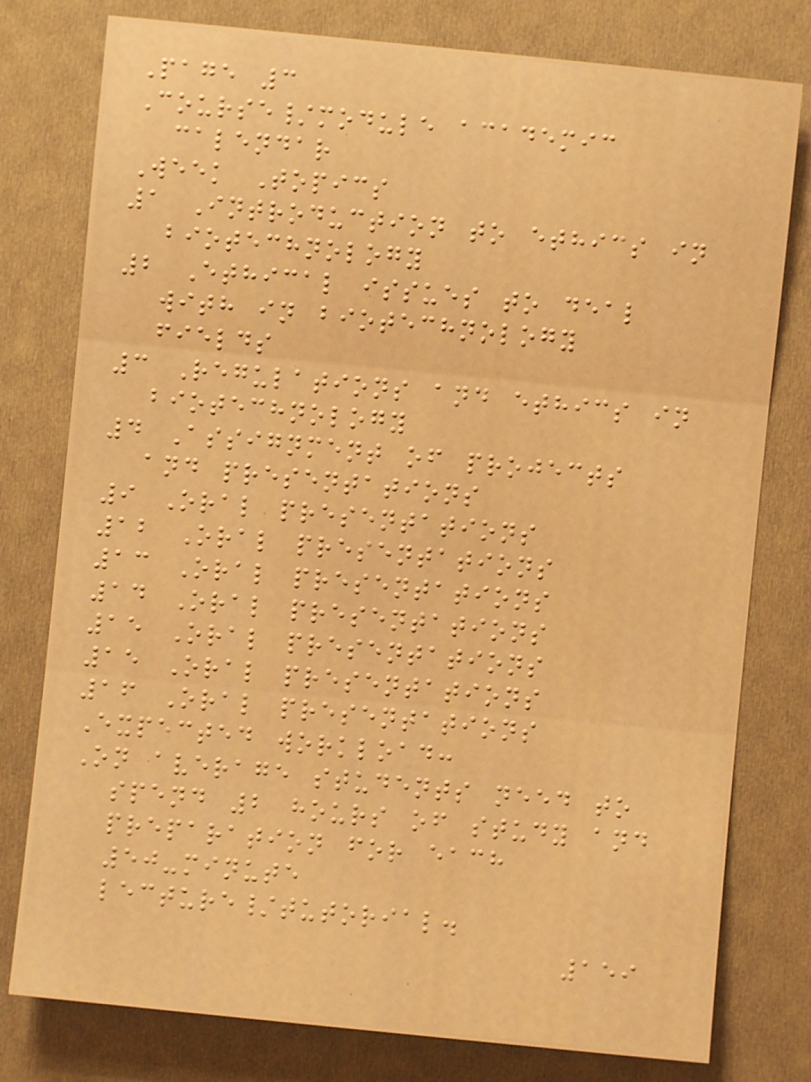Page 3
Course/module academic
calendar
Week Topics
1 Introduction to ethics in
biotechnology
2 Ethical issues to deal
with in biotechnology
fields
3 Regulations and ethics in
biotechnology
4 Assignment of projects
and presentations
9 Oral presentations
12 Oral presentations
13 Oral presentations
14 Oral presentations
15 Oral presentations
15 Oral presentations
16 Oral presentations
Expected workload:
On average students need to
spend 2 hours of study and
preparation for each
50-minute
lecture/tutorial.
159
